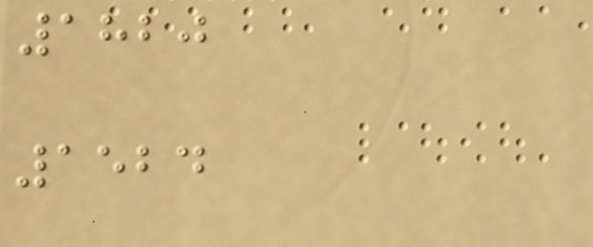1820
1524
